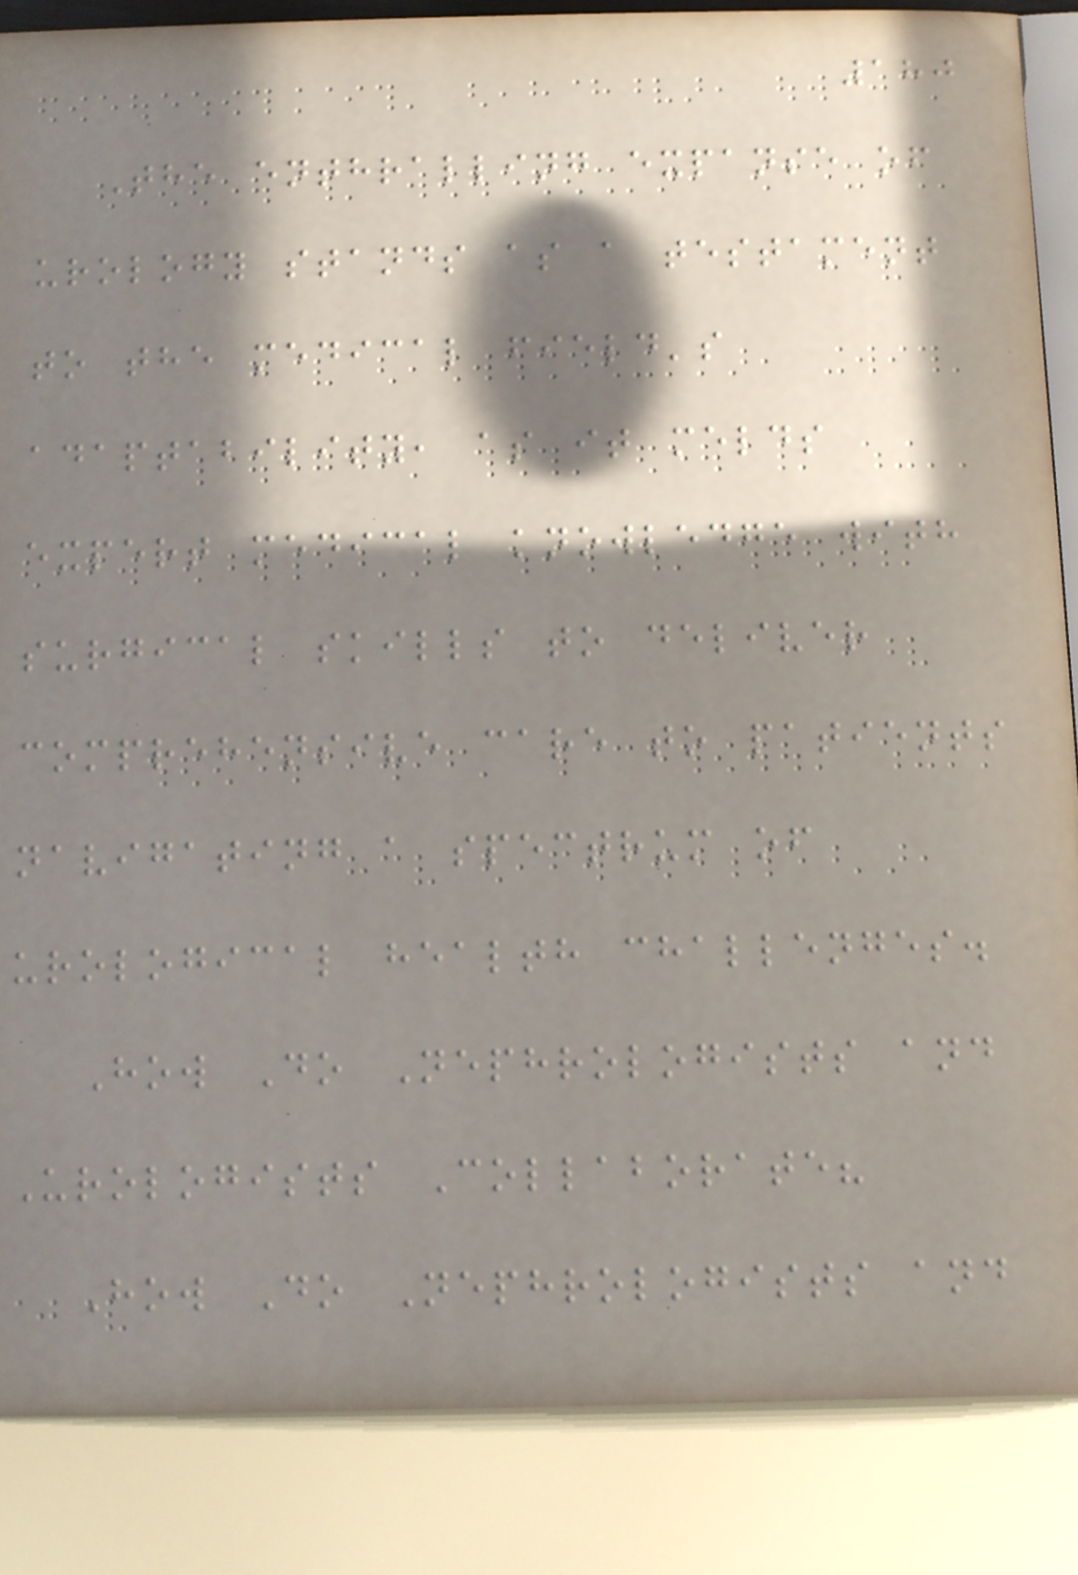180
The enthralling expanse of
urology stands as a testament
to the medical field's
adaptability, as it melds
expert medical knowledge with
surgical skills to deliver
comprehensive care to patients
navigating a spectrum of
urological health challenges.
How Do Nephrologists and
Urologists Collaborate?
How Do Nephrologists and
